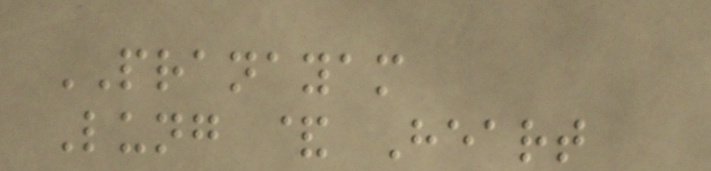PRANAYAM
Lung & Heart
